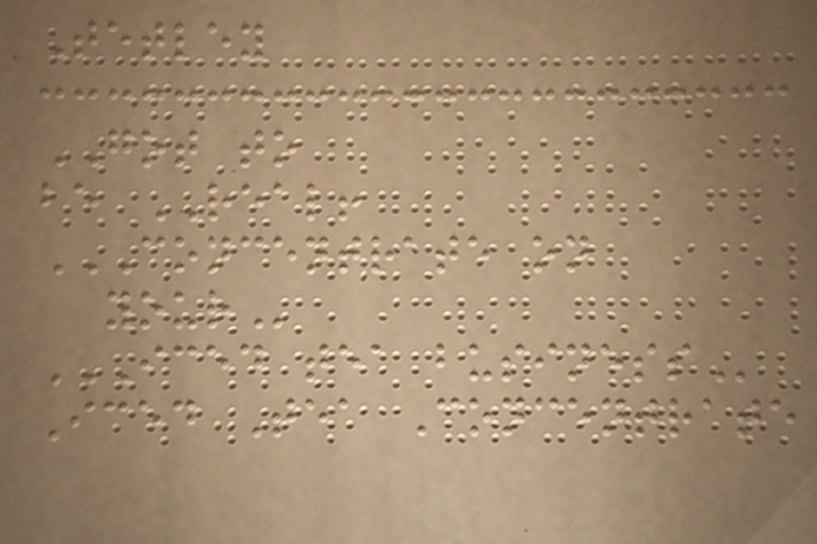Tetley
GOT to
be REAL!
CONCENTRATE ON
YOUR
ICED TEA BUSINESS
Iced Tea Concentrate
